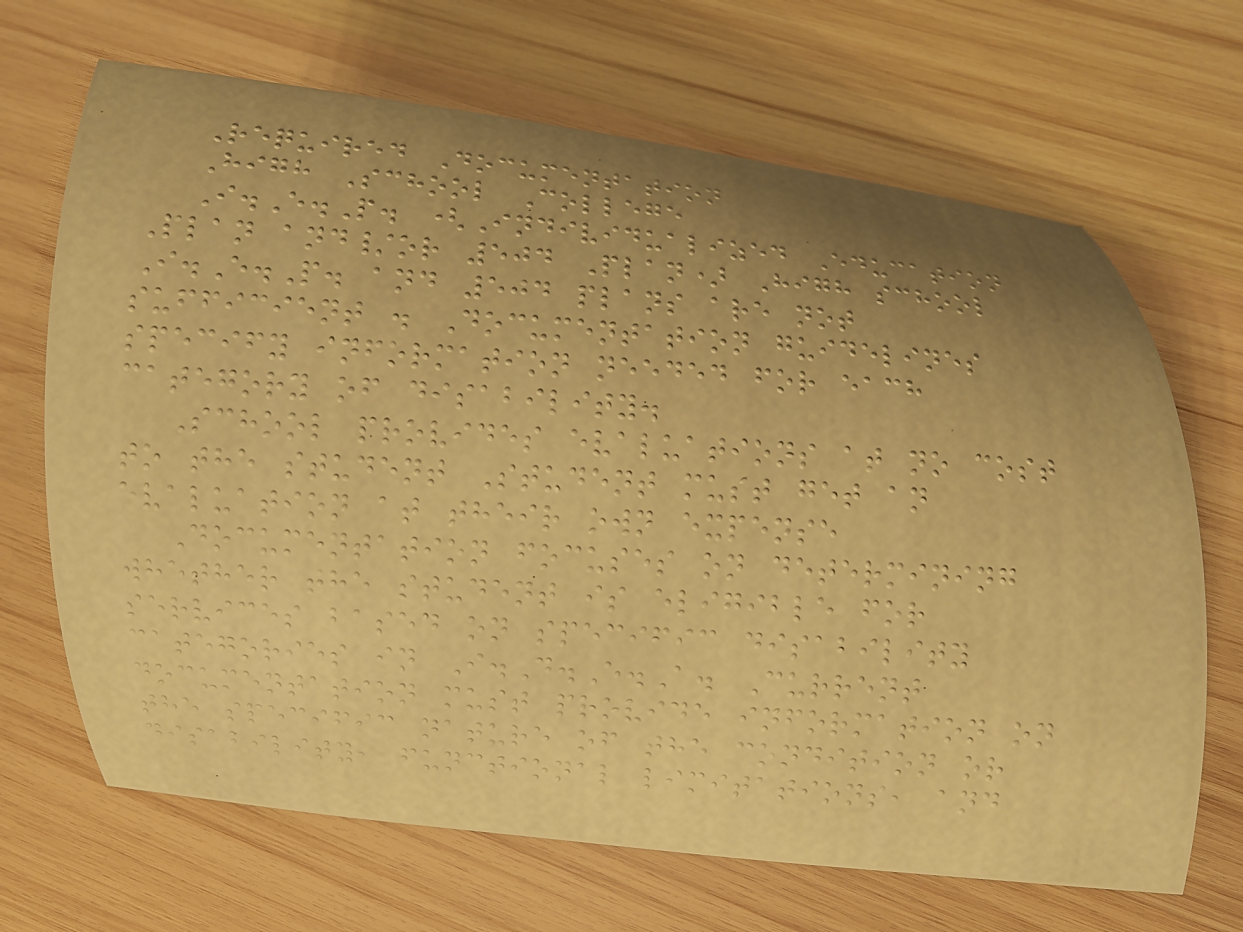Required Documentation
High School College
I.E.P. (Individualized Education
Plan and/or 504 Plan) High school
I.E.P. and 504 plans are not
sufficient . Documentation guidelines
specify information needed for each
category of disability.
School provides evaluations at no cost
to the student Student must get an
evaluation at their own expense
Documentation focuses on determining
whether the student is eligible for
services based on specific disability
categories in I.D.E.A. Current
documentation must provide information on
the specific nature of the condition or
disability, functional limitations, and
